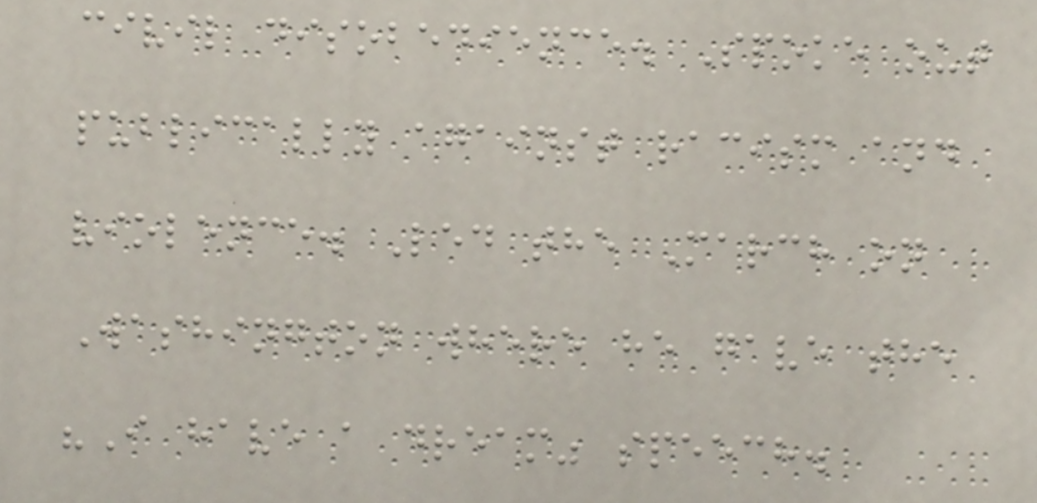civil disobedience. Spoke out
publically against racism and
violence. Led the March on
Washington where he gave the
"I have a dream" speech.
